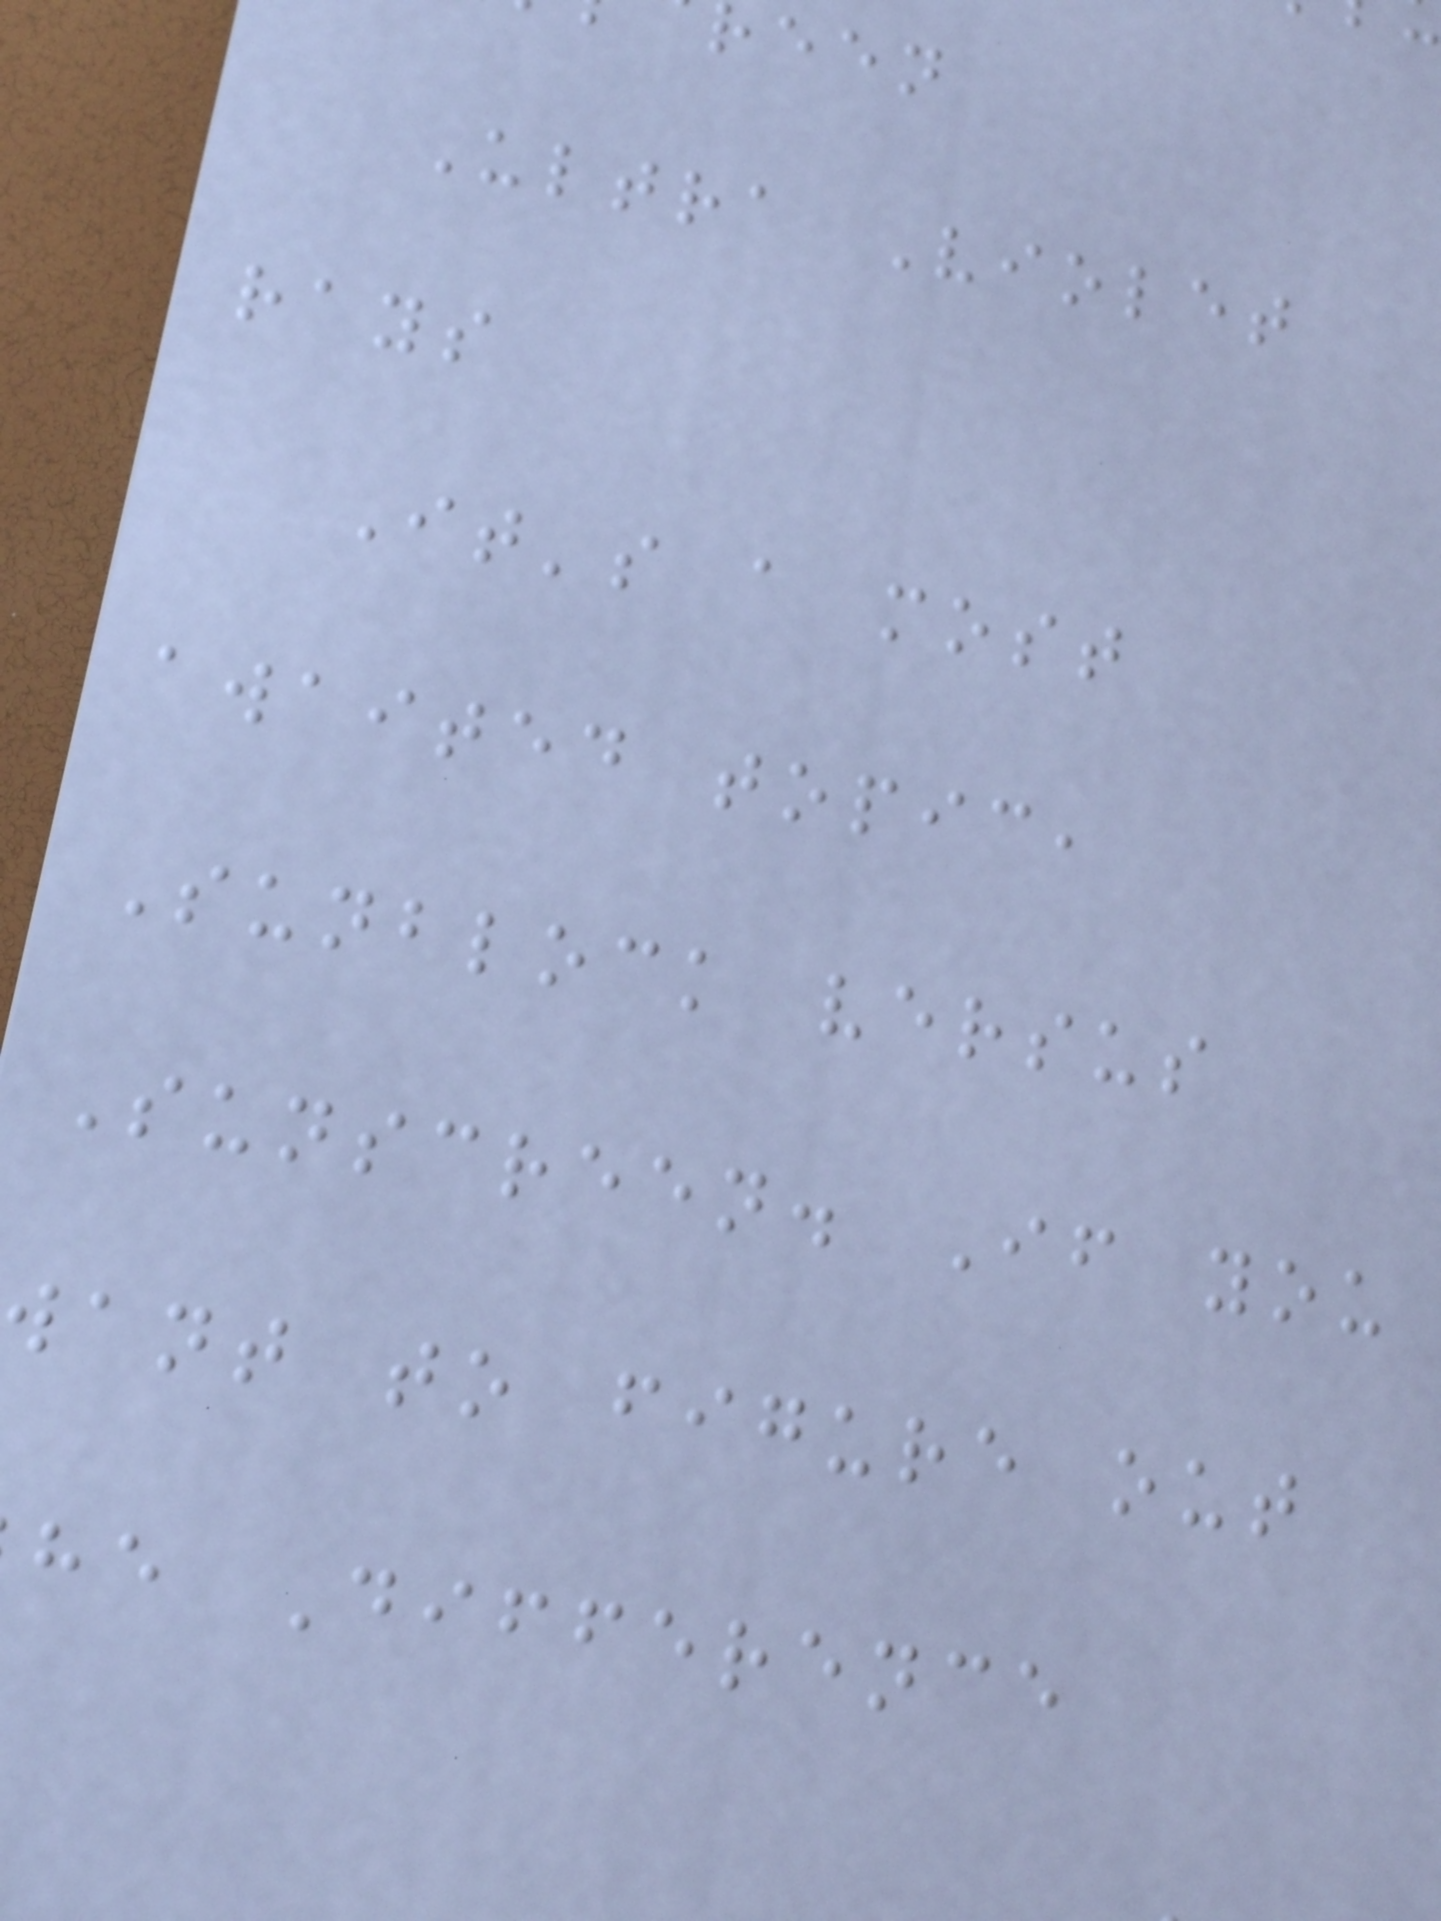Ultra Violet
rays
It's a most
awaited topic,
Sunblock versus
Sunscreen. If you
want to figure out
he Difference
